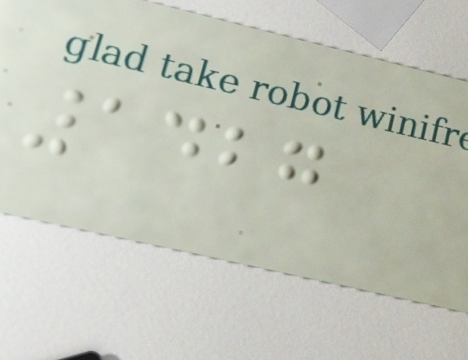1427
